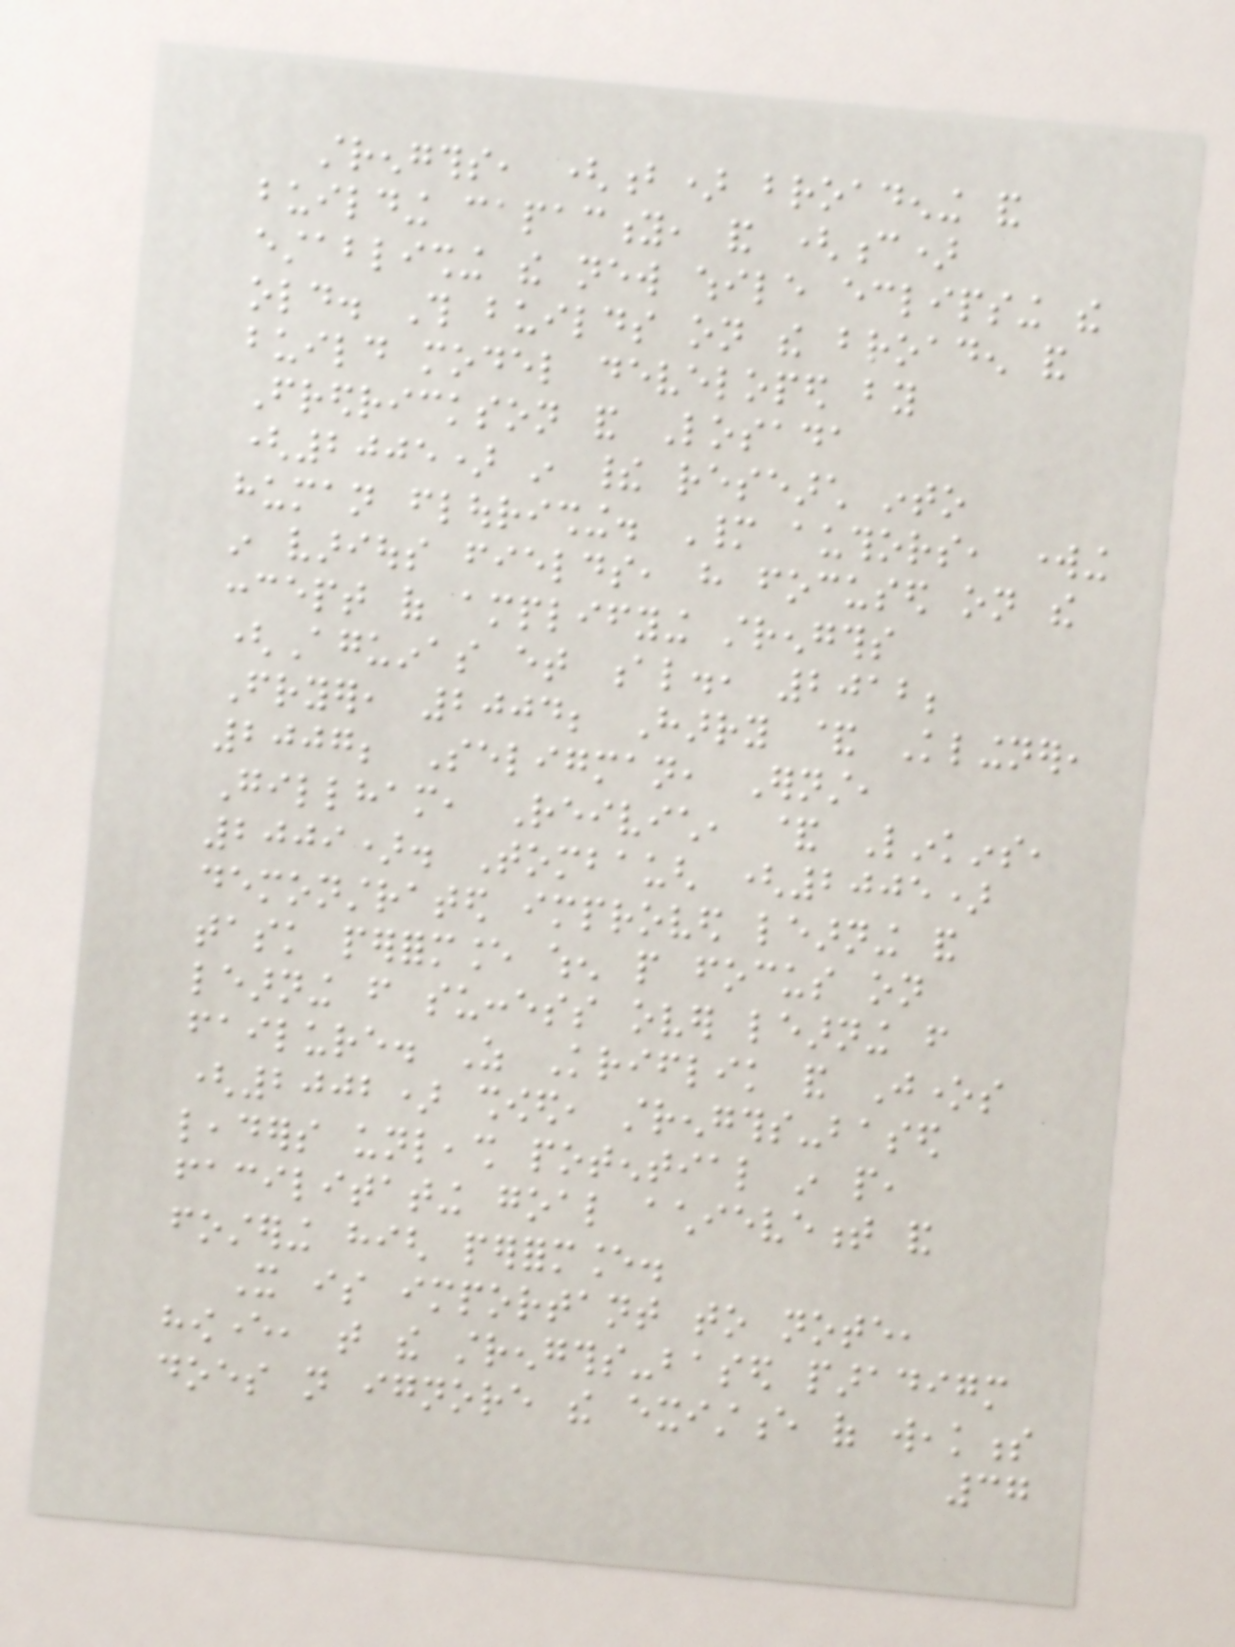strengths, (b) broadening and
building capacity, and (c)
establishing the new while eclipsing the
old. This builds on the broaden and
build model developed by
Fredrickson and Losada
(2005) in their research into
human flourishing. Many authors, working
in various fields, have focused on the
concept of amplifying strengths
(Aguinas et al., 2012;
Fryer, 2004; Harry & Klingner,
2007; Seligman, Ernst,
Gillham, Reivich, & Linkins,
2009). Tombaugh (2005)
demonstrated improved learning and
task performance when people focus on
learning from success over learning from
failure. As Kriflik and Jones
(2002) showed, strengths-based
leaders unleash potential in people,
facilitating goal achievement and
fostering high performance.
It is important to note,
however, that the strengths-based paradigm
does not ignore the existence of weakness
37
